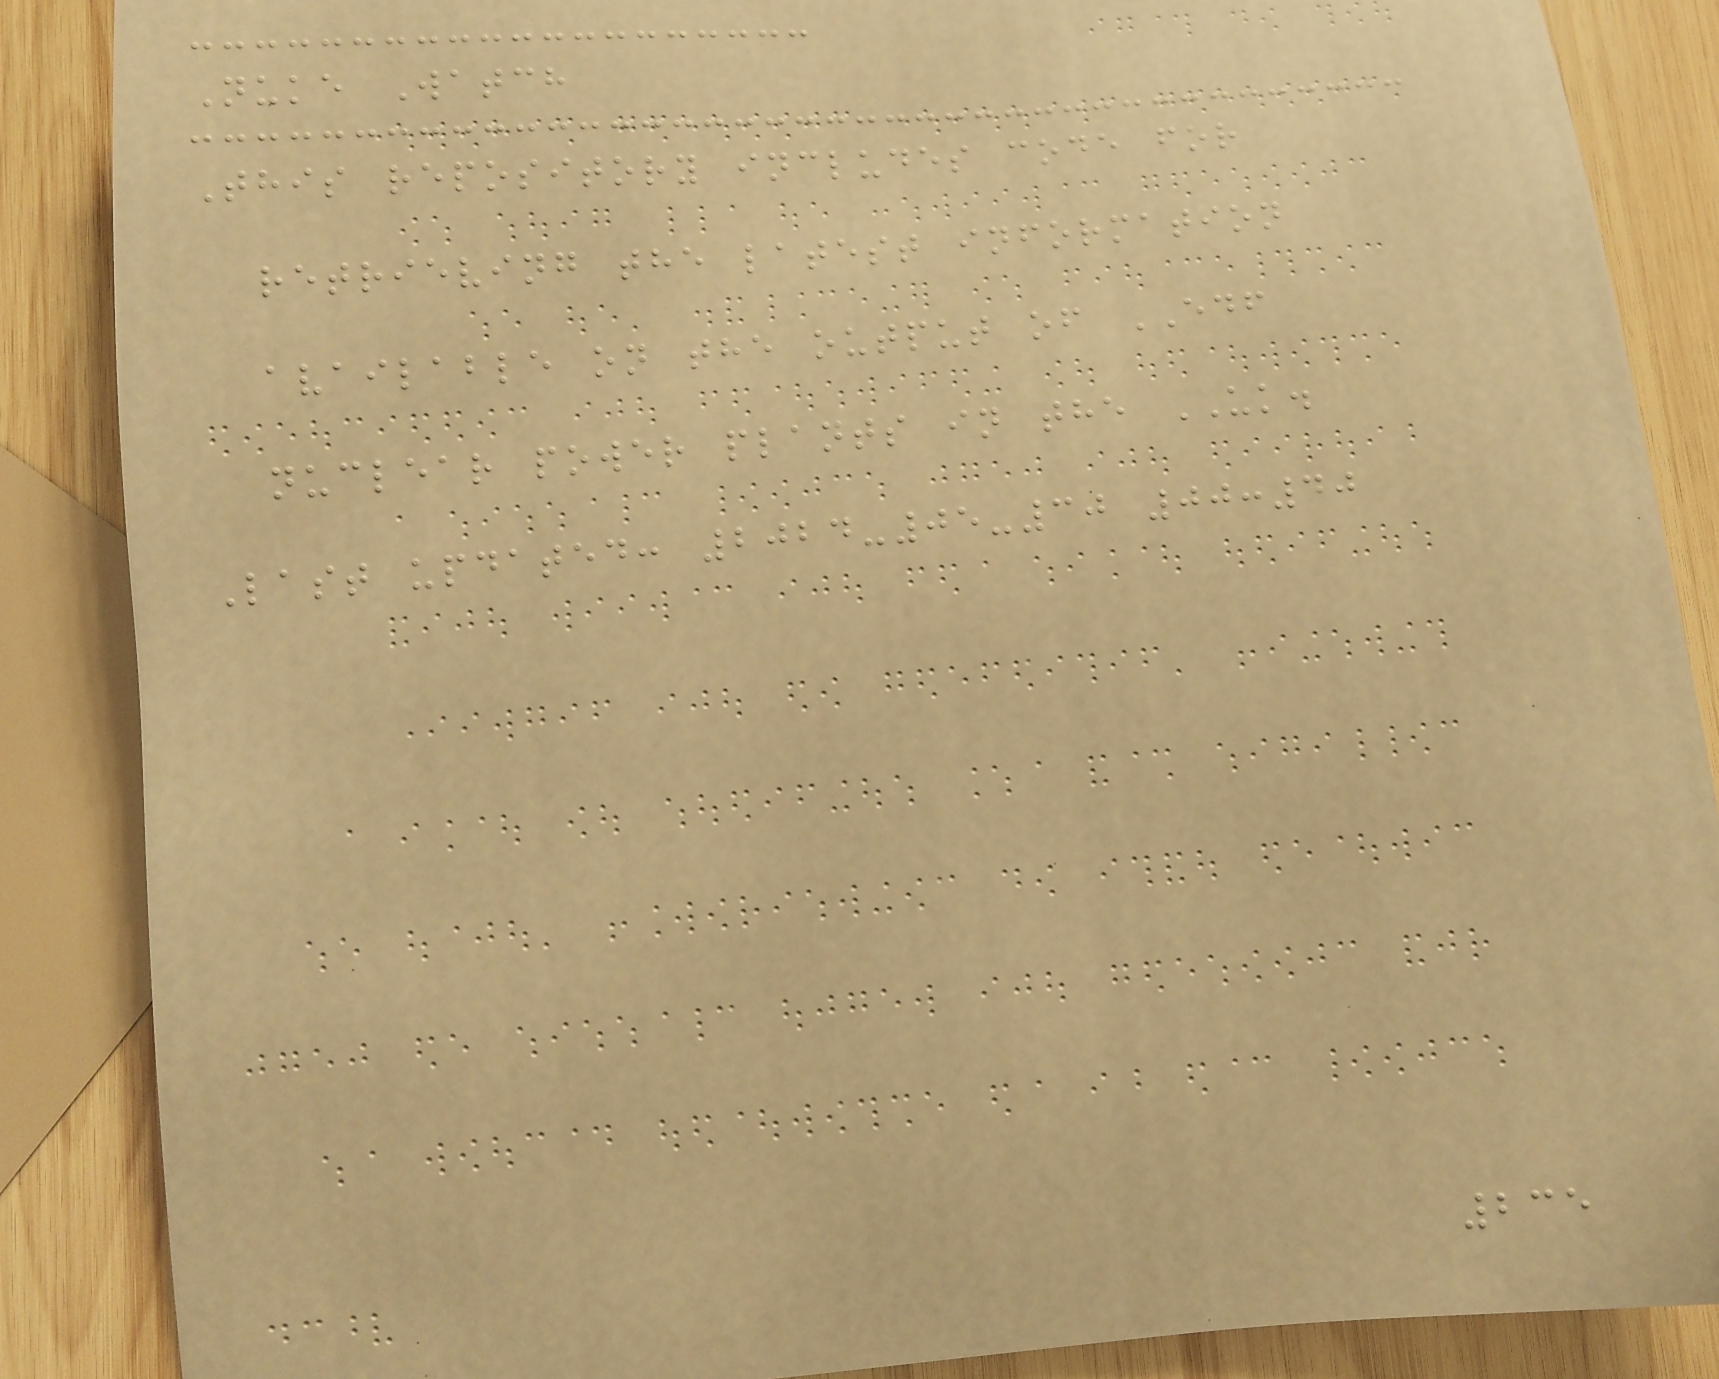Nuke Watch
This repository includes code for
retrieving the latest information
available on the output of EDF
nuclear power plants in the UK.
Last updated: 2024-05-30 00:40
235
